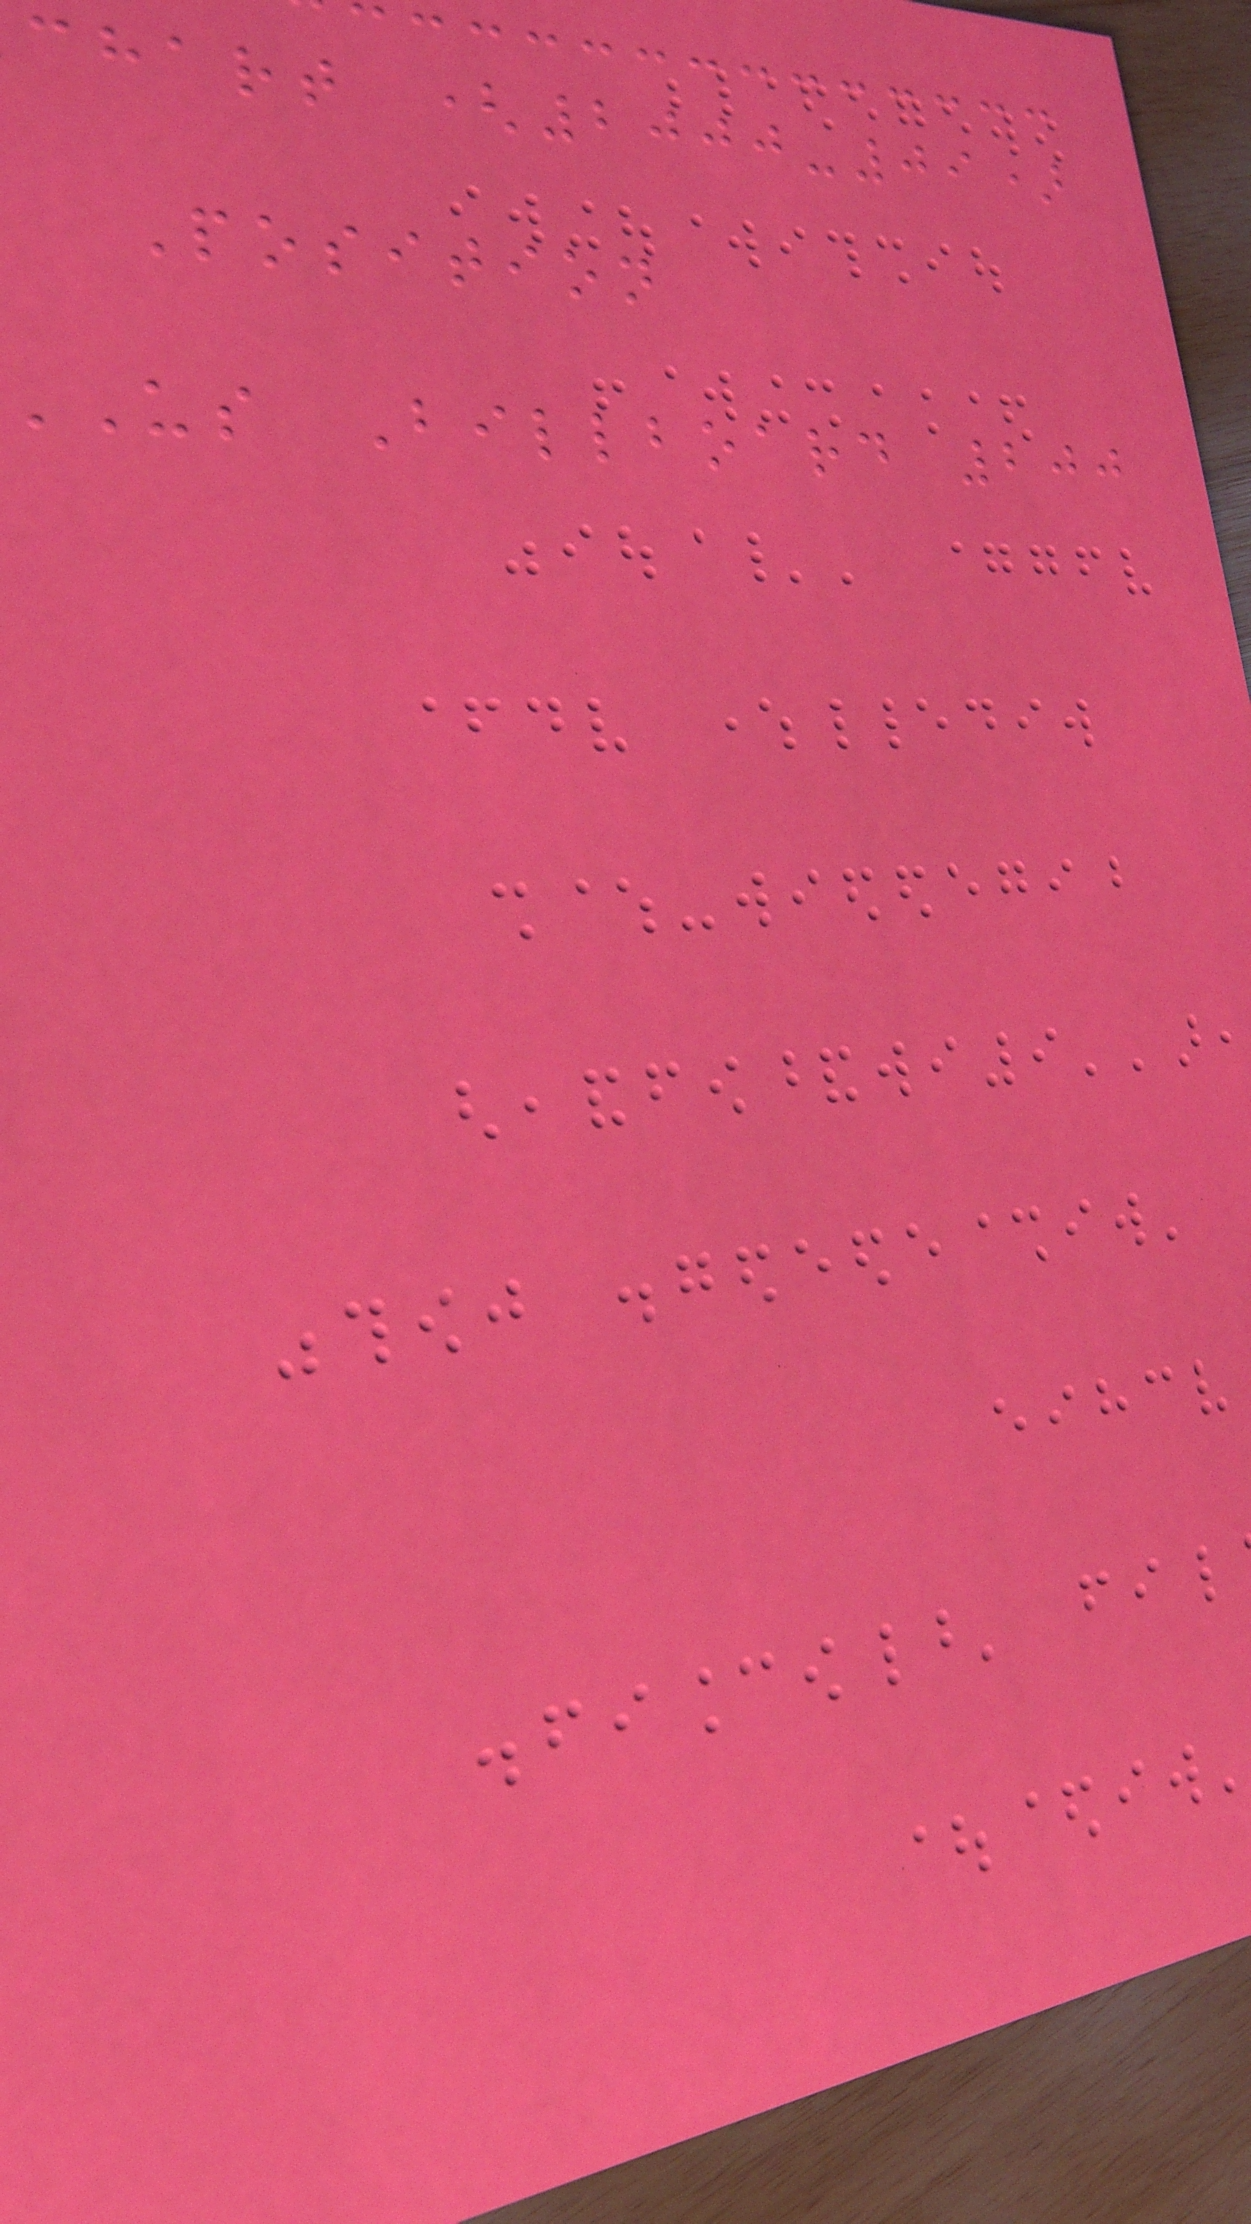chart (2000-09)
Position
us Billboard 200
